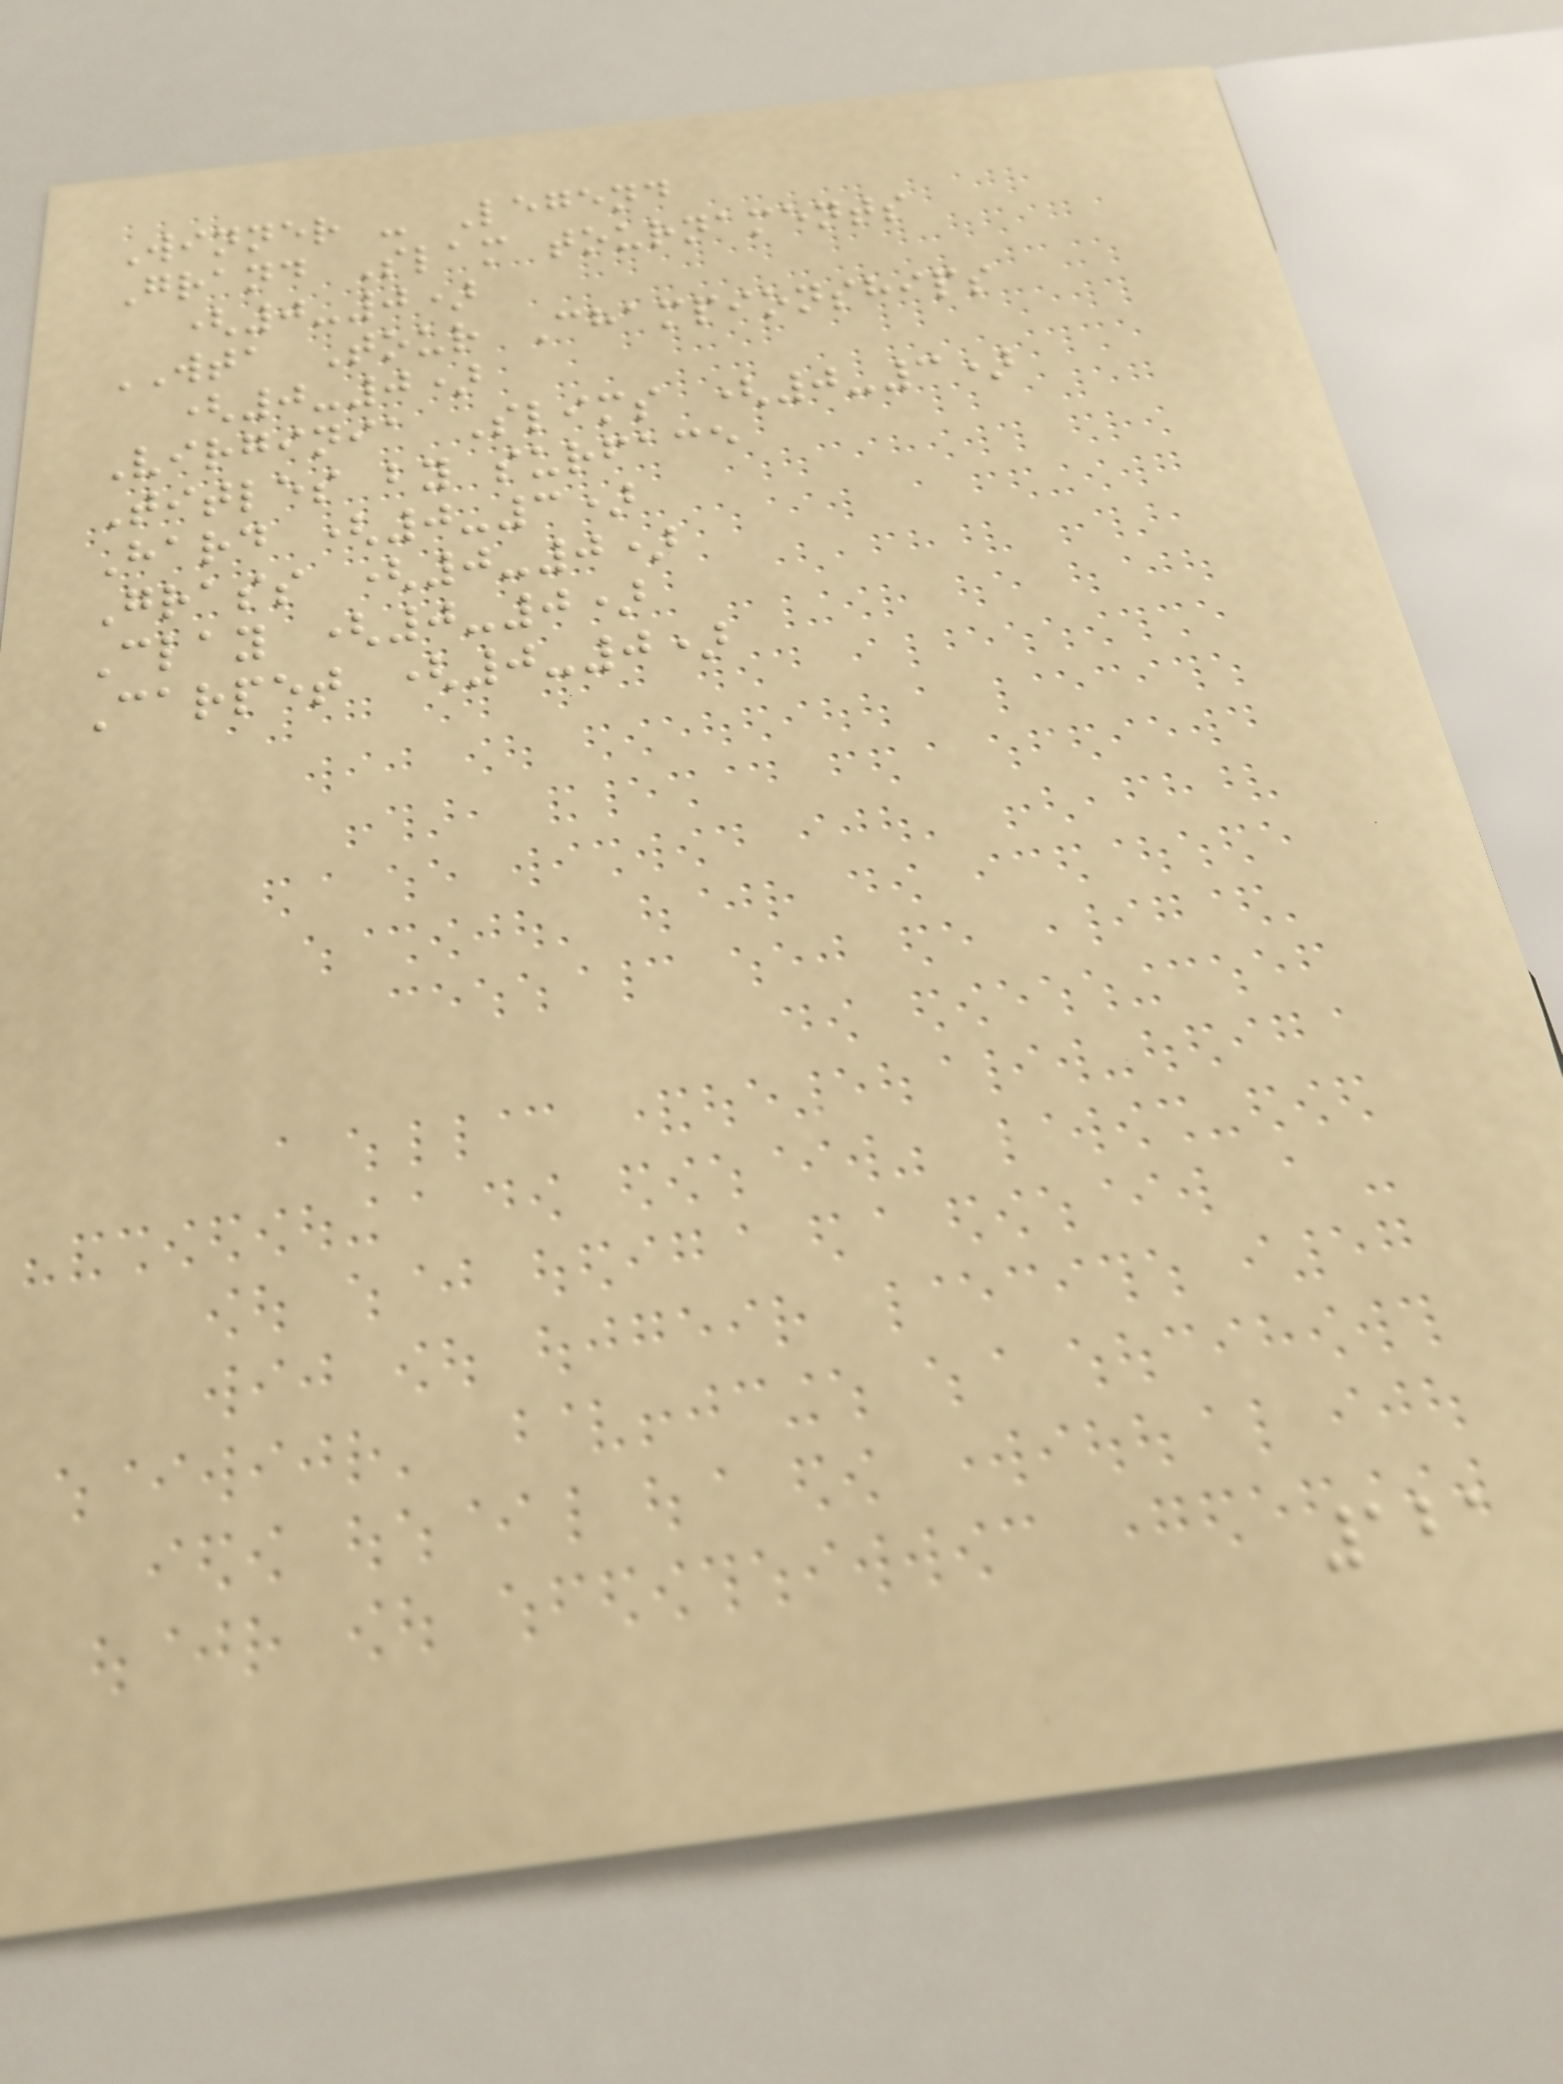Winner - Legend
Grand Slam tournaments
(0-0)
WTA Tour Championships
(0-0)
Virginia Slims (0-3)
Titles by surface
Hard (0-3)
Grass (0-0)
Clay (0-0)
Carpet (0-0)
121
